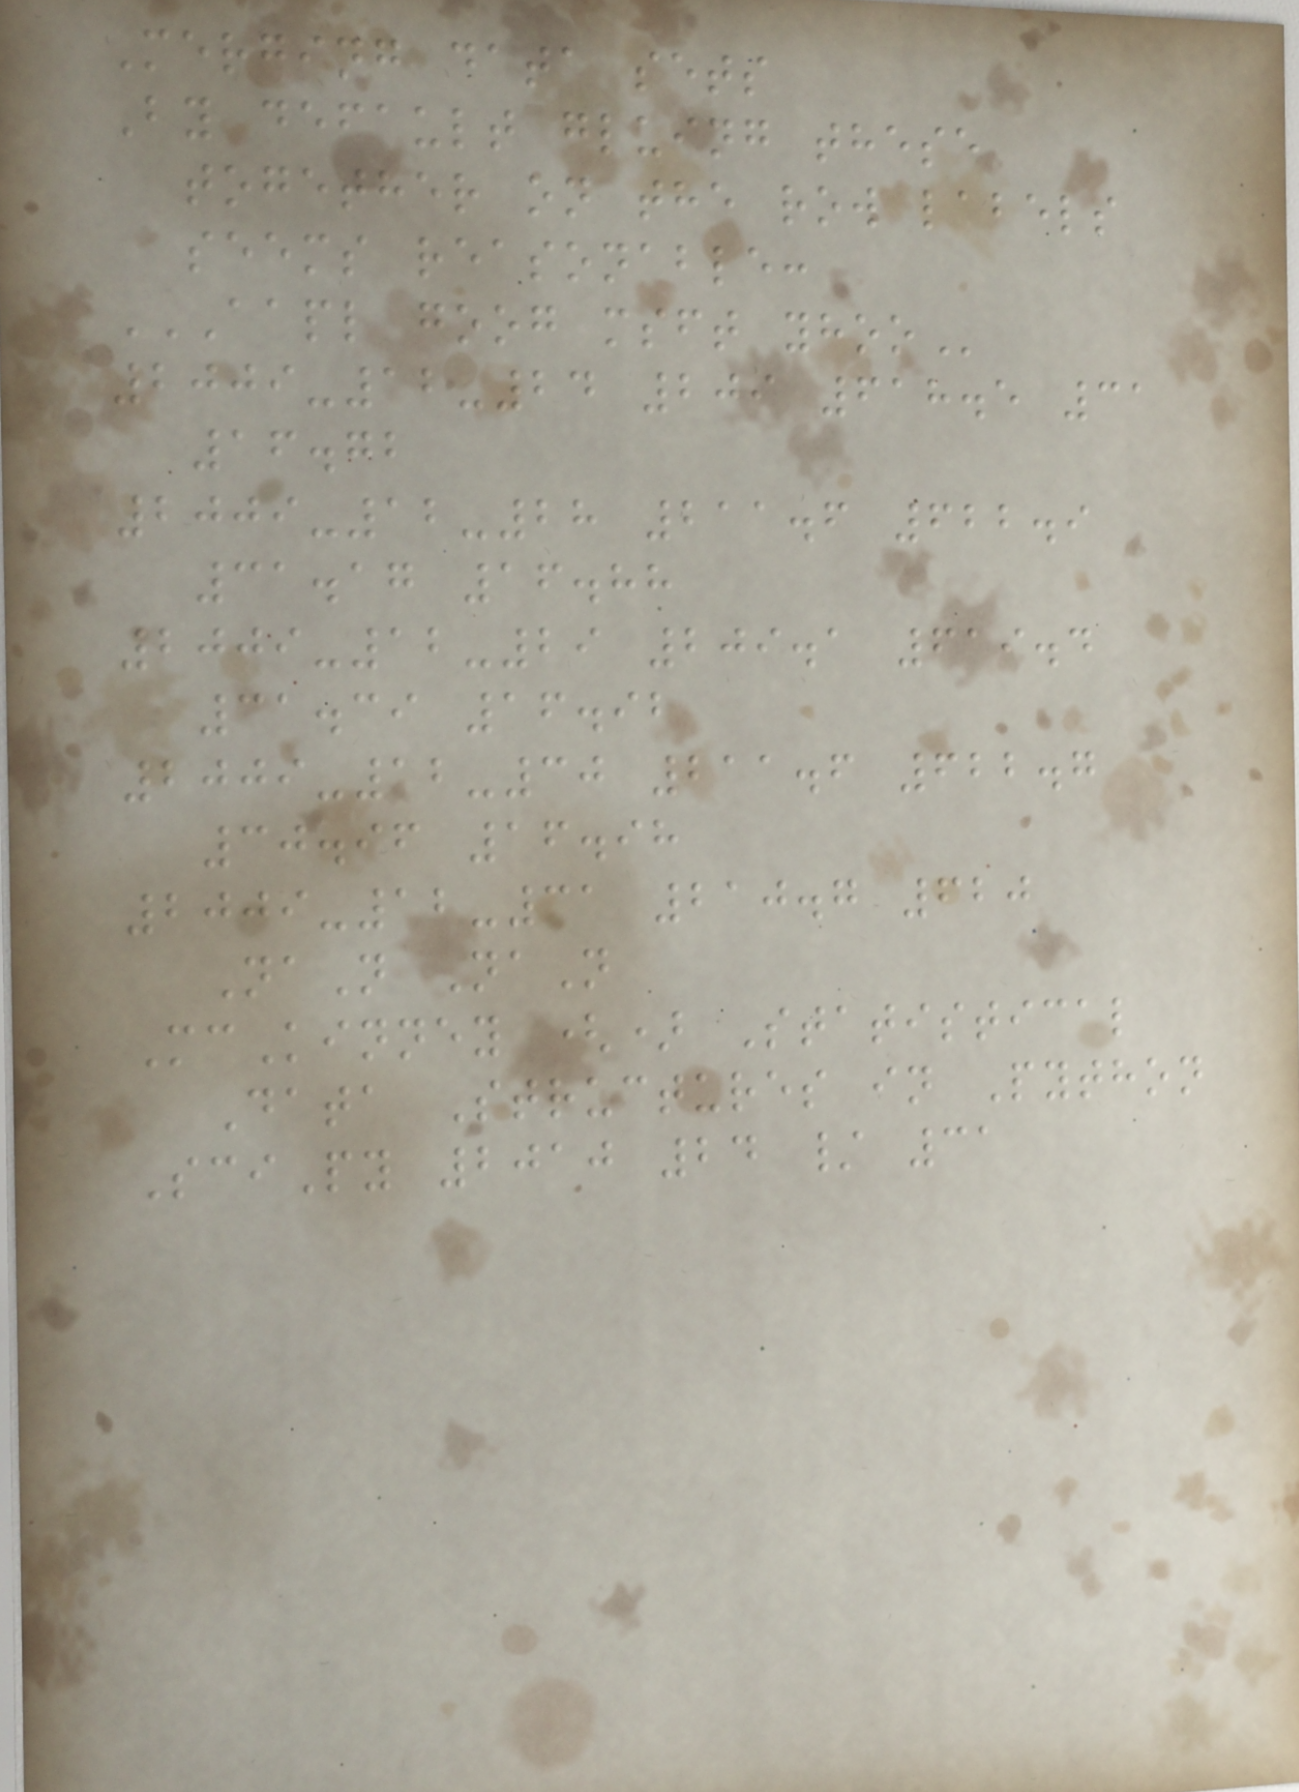Merging data sets
By default gluing these
together on the row labels
seems reasonable:
AAPL GOOG MSFT YHOO
2009-12-24 209 618.5 31
16.72
2009-12-28 211.6 622.9
31.17 16.88
2009-12-29 209.1 619.4
31.39 16.92
2009-12-30 211.6 622.7
30.96 16.98
2009-12-31 210.7 620
NaN NaN
McKinney () Statistical
Data Structures in Python
SciPy 2010 24 / 31
